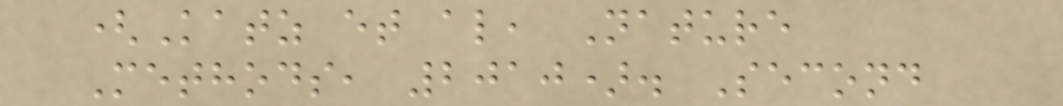(Katz et al, Nature
Methods, 2010). Second
